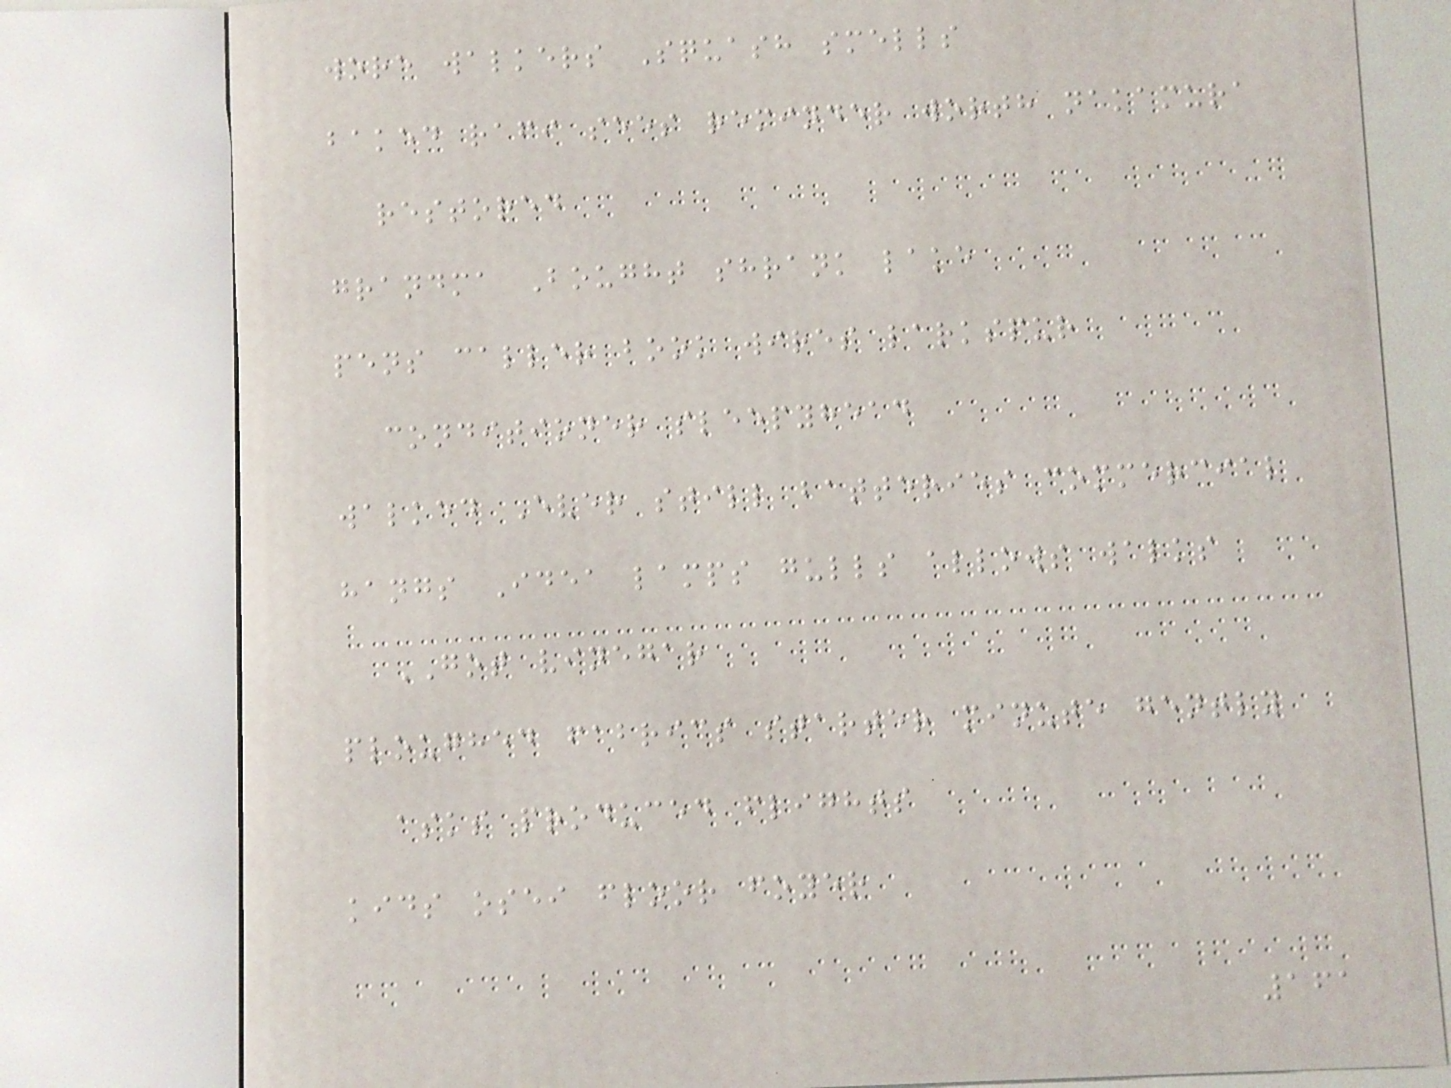wore walkers Squash smells
baked rafi sees reminder worth nakamura
restored
grandma Bought shrank lake
pens caller book wires larkspur
conditioner sleepyhead
walked Ever still batteries commercial
hangs Idea lamps gulls allows walks
GOT vinegar
ploughed fabrics starter minute gently
asks produced flights
kids osei floor foyer
161
